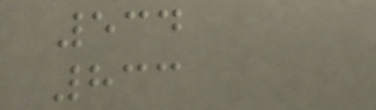534
833
